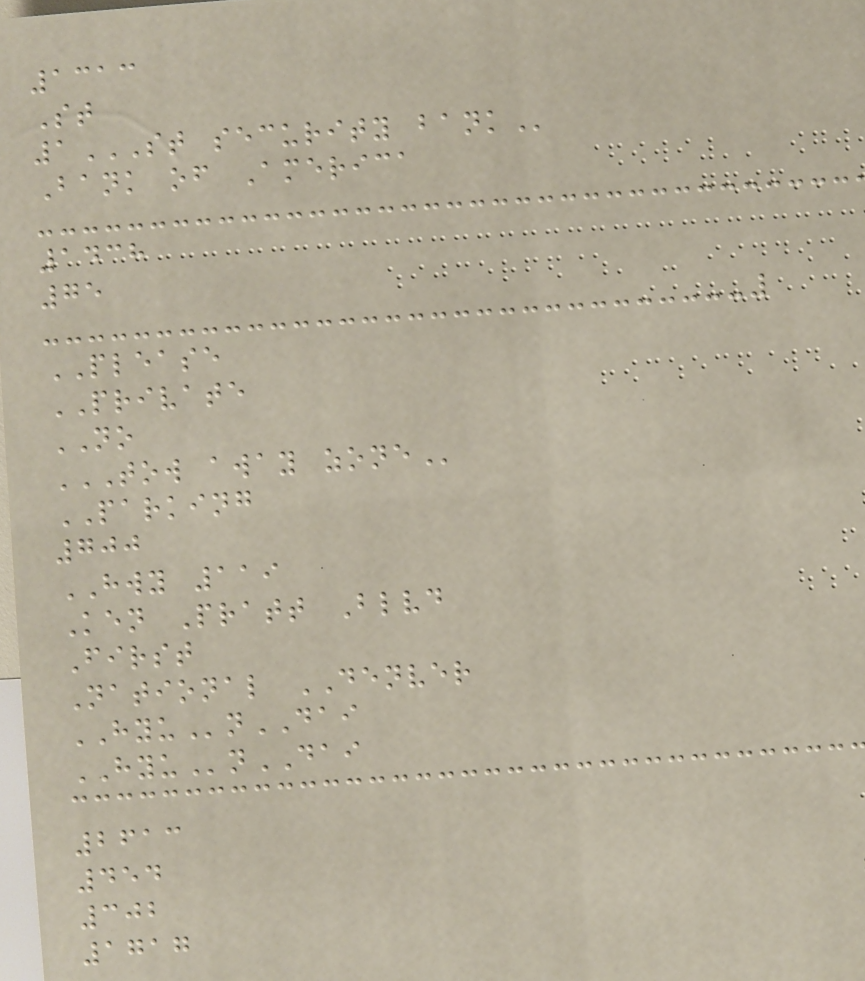1313
St
1ST SECURITY BANK
Bank of America
1438
75
PLEASE
PRIVATE
NO
TOW AWAY ZONE
PARKING
700
HWY 119
Ken Pratt Blvd
First
National DENVER
HYUnDAI
HYUnDAI
2613
454
302
1717
